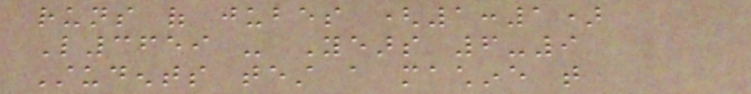runs of jubes (1:1)
L3659 - Years 6-9
Students test a machine that
